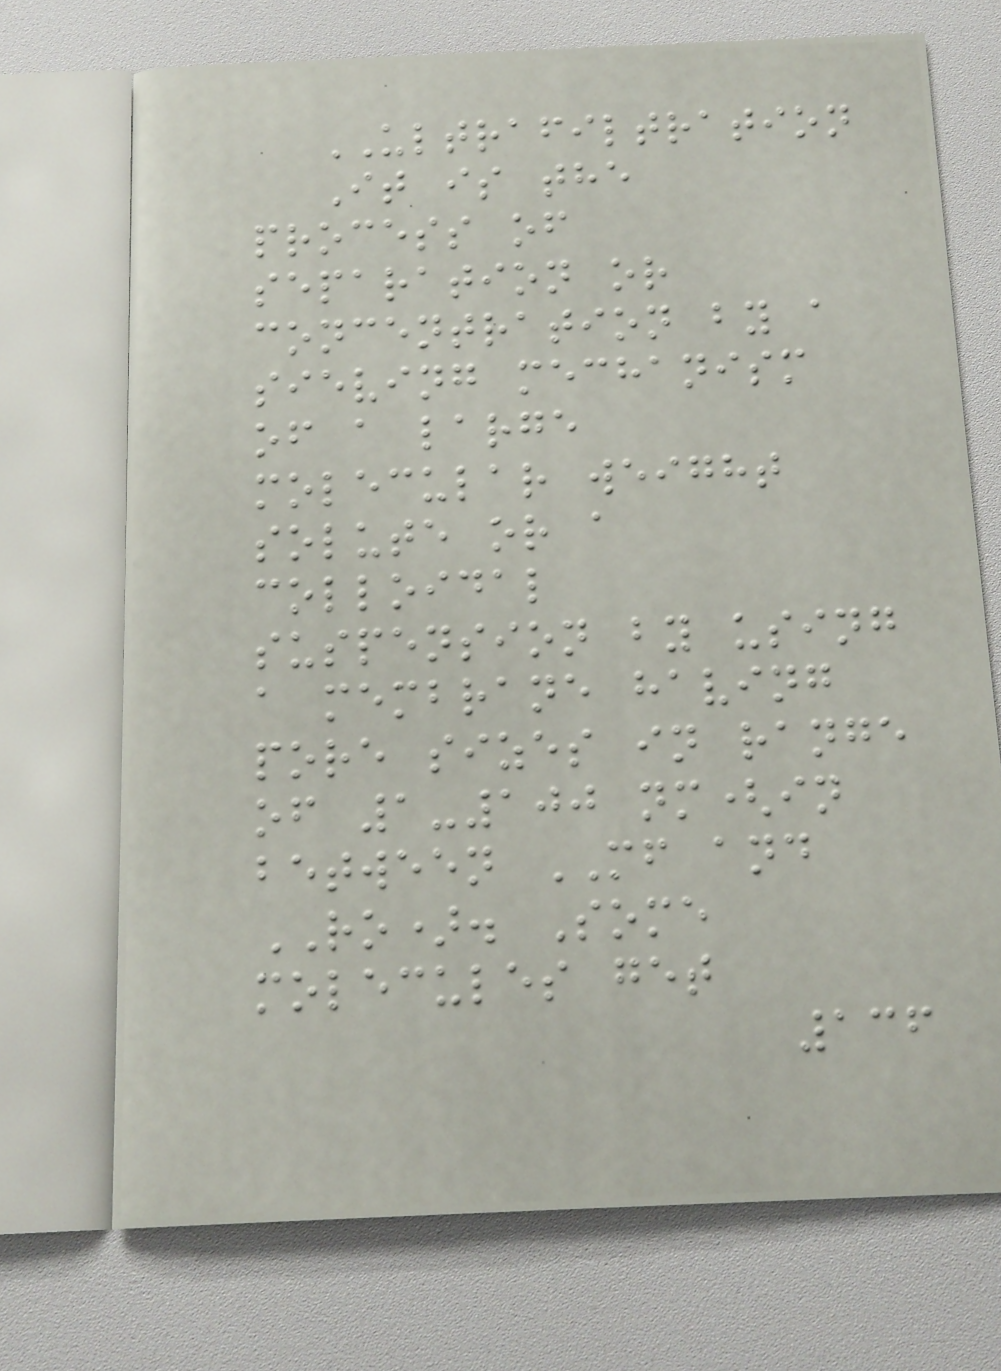ULTRAFILTRATION
It is the
process of
separation or
concentration by a
sieving mechanism
of a large
molecular weight
solute or a
colloidal
suspension by using
a membrane having
pore sizes in range
of 1-100 nm(in
between MF and
RO). Some
molecules get
136
